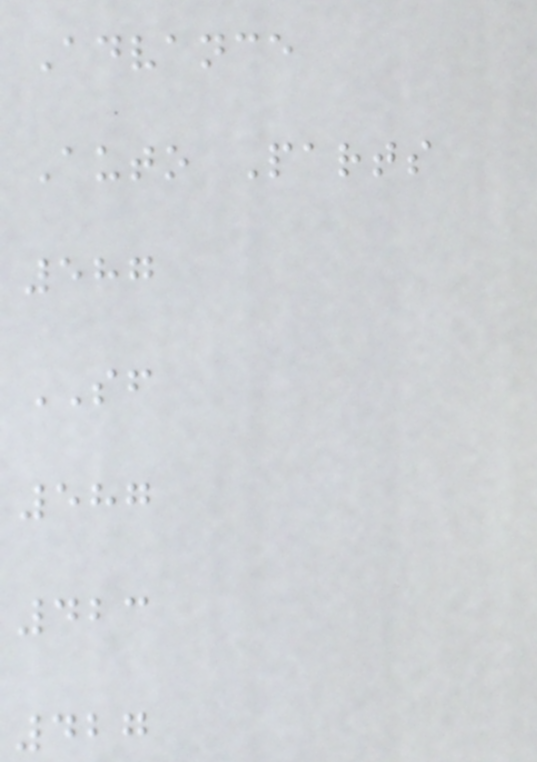Advance
Auto Parts
587
SF
587
423
427
